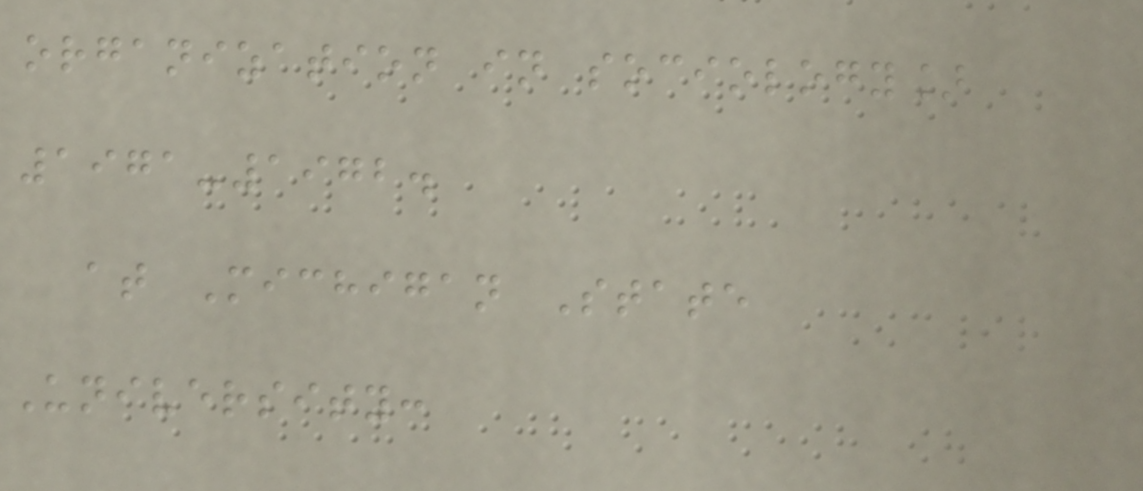organization in sociology]
1971-1972.
at Michigan State
University:
